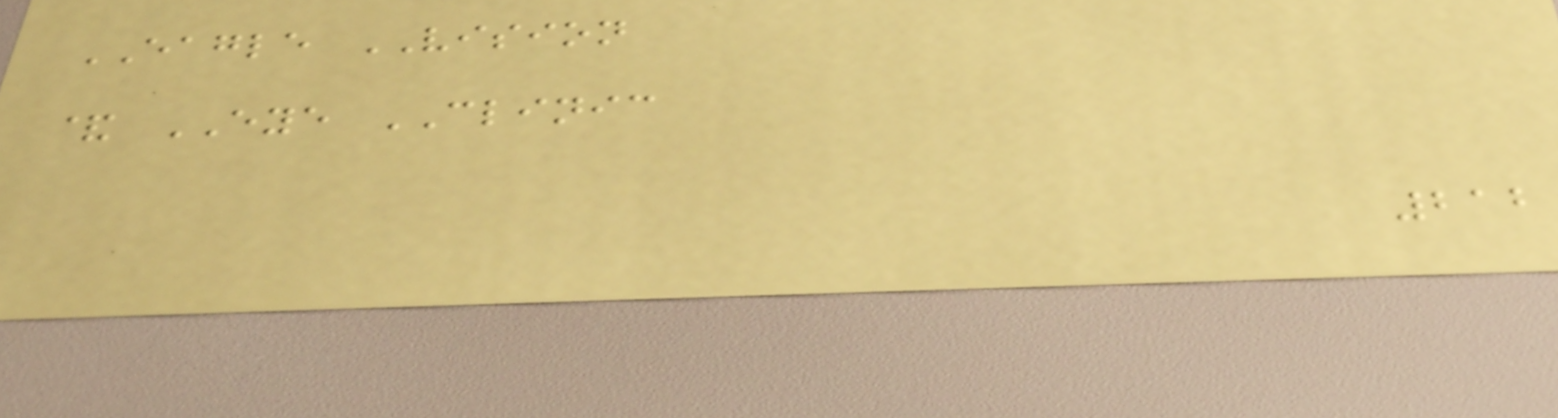EAGLE VISION
& EYE CLINIC
212
